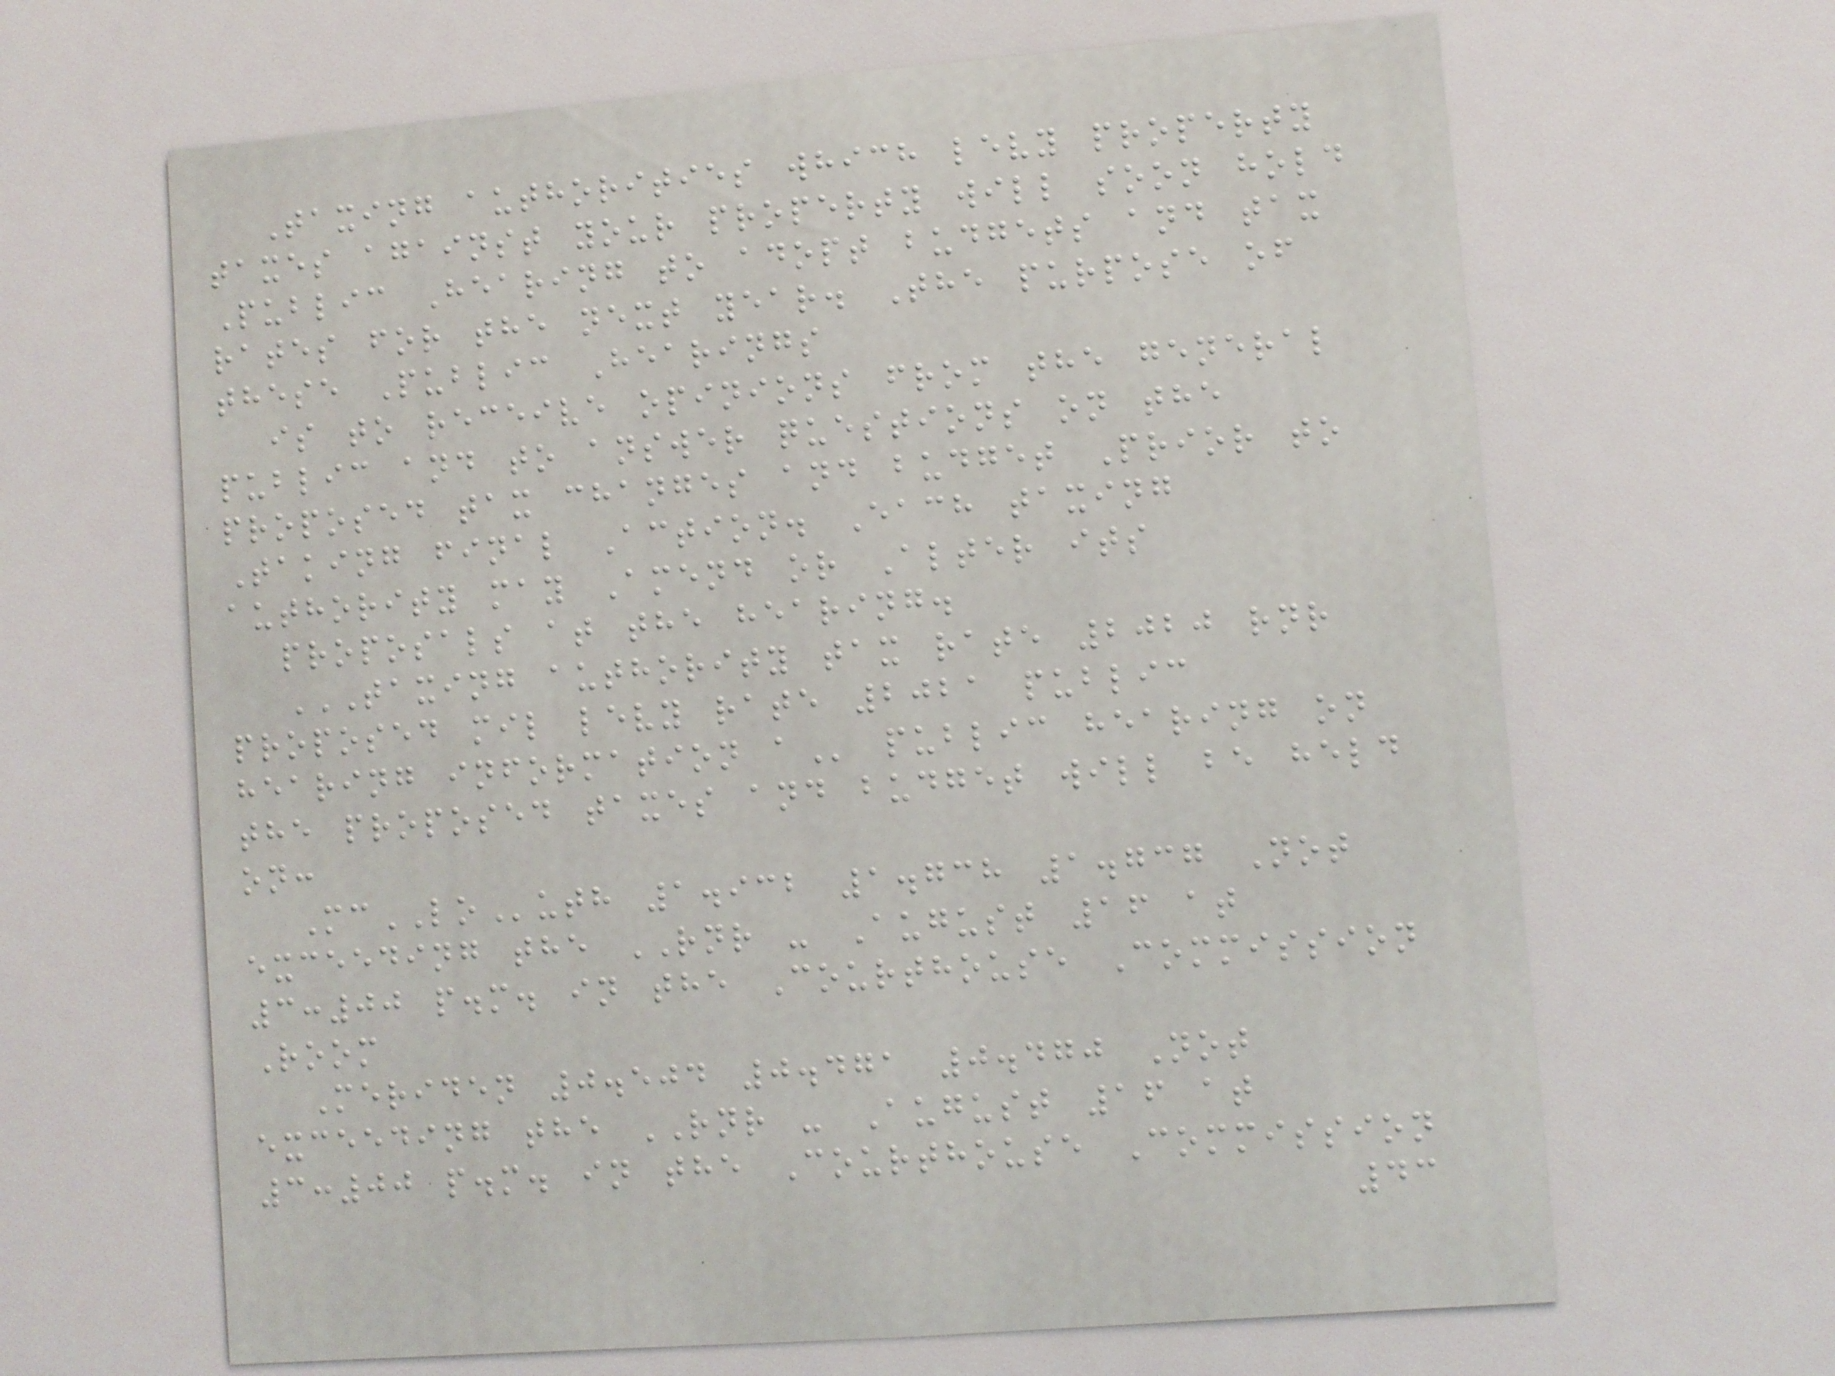Taxing authorities which levy property
taxes against your property will soon hold
Public Hearing to adopt budgets and tax
rates for the next year. The purpose of
these Public Hearings
is to receive opinions from the general
public and to answer questions on the
proposed tax changes and budget Prior to
Taking final Action. Each taxing
authority may Amend or Alter its
proposals at the hearing.
TAXING AUTHORITY TAX RATE 2020 RNR
PROPOSED MIL LEVY RATE 2021 PUBLIC
HEARING INFORMATION A public hearing on
the proposed taxes and budget will be held
on:
McLOuth 1.932 1.738 1.737 Not
exceeding the RNR - August 16 at
3:00 p.m. in the Courthouse Commission
Room
Meriden 0.504 0.471 0.470 Not
exceeding the RNR - August 16 at
3:00 p.m. in the Courthouse Commission
43
